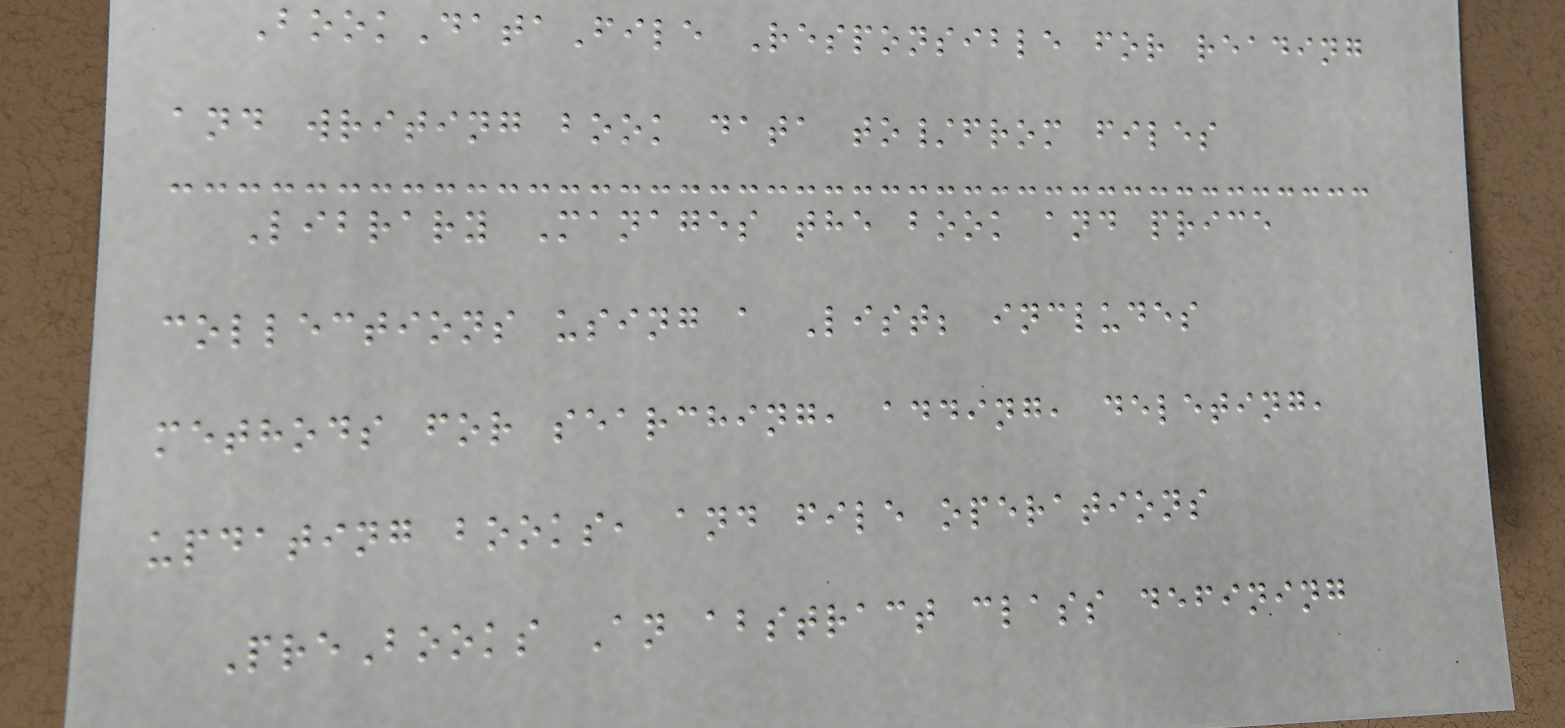BookDataFile Responsible for reading
and writing book data to/from files
Library Manages the book and price
collections using a List; includes
methods for searching, adding, deleting,
updating books, and file operations
PreBooks An abstract class defining
